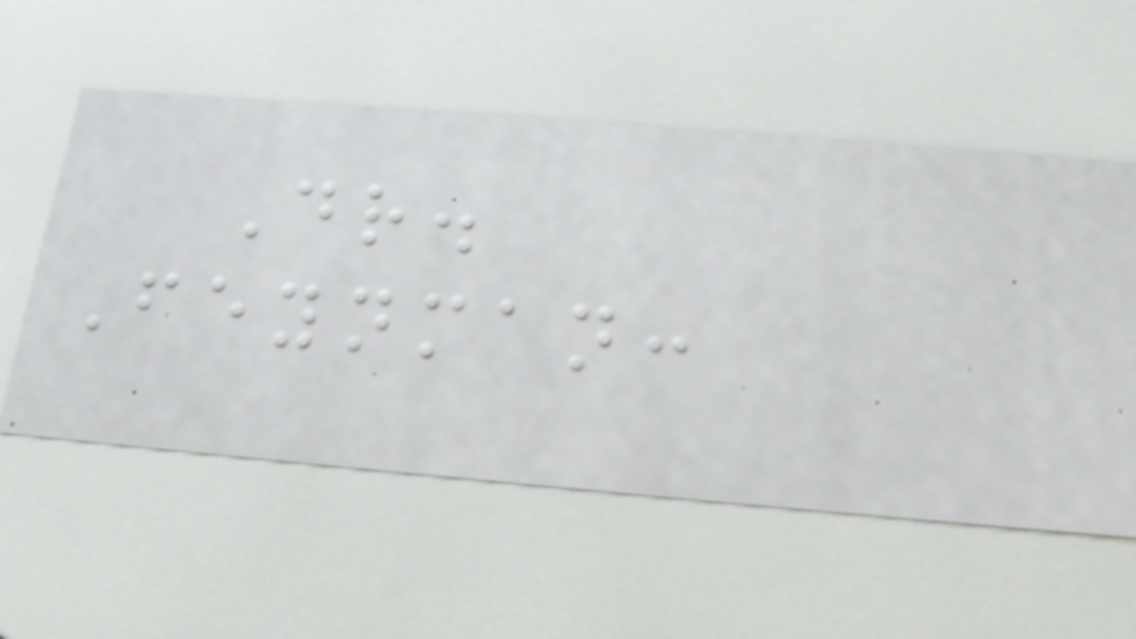Dr.
Feynman:
